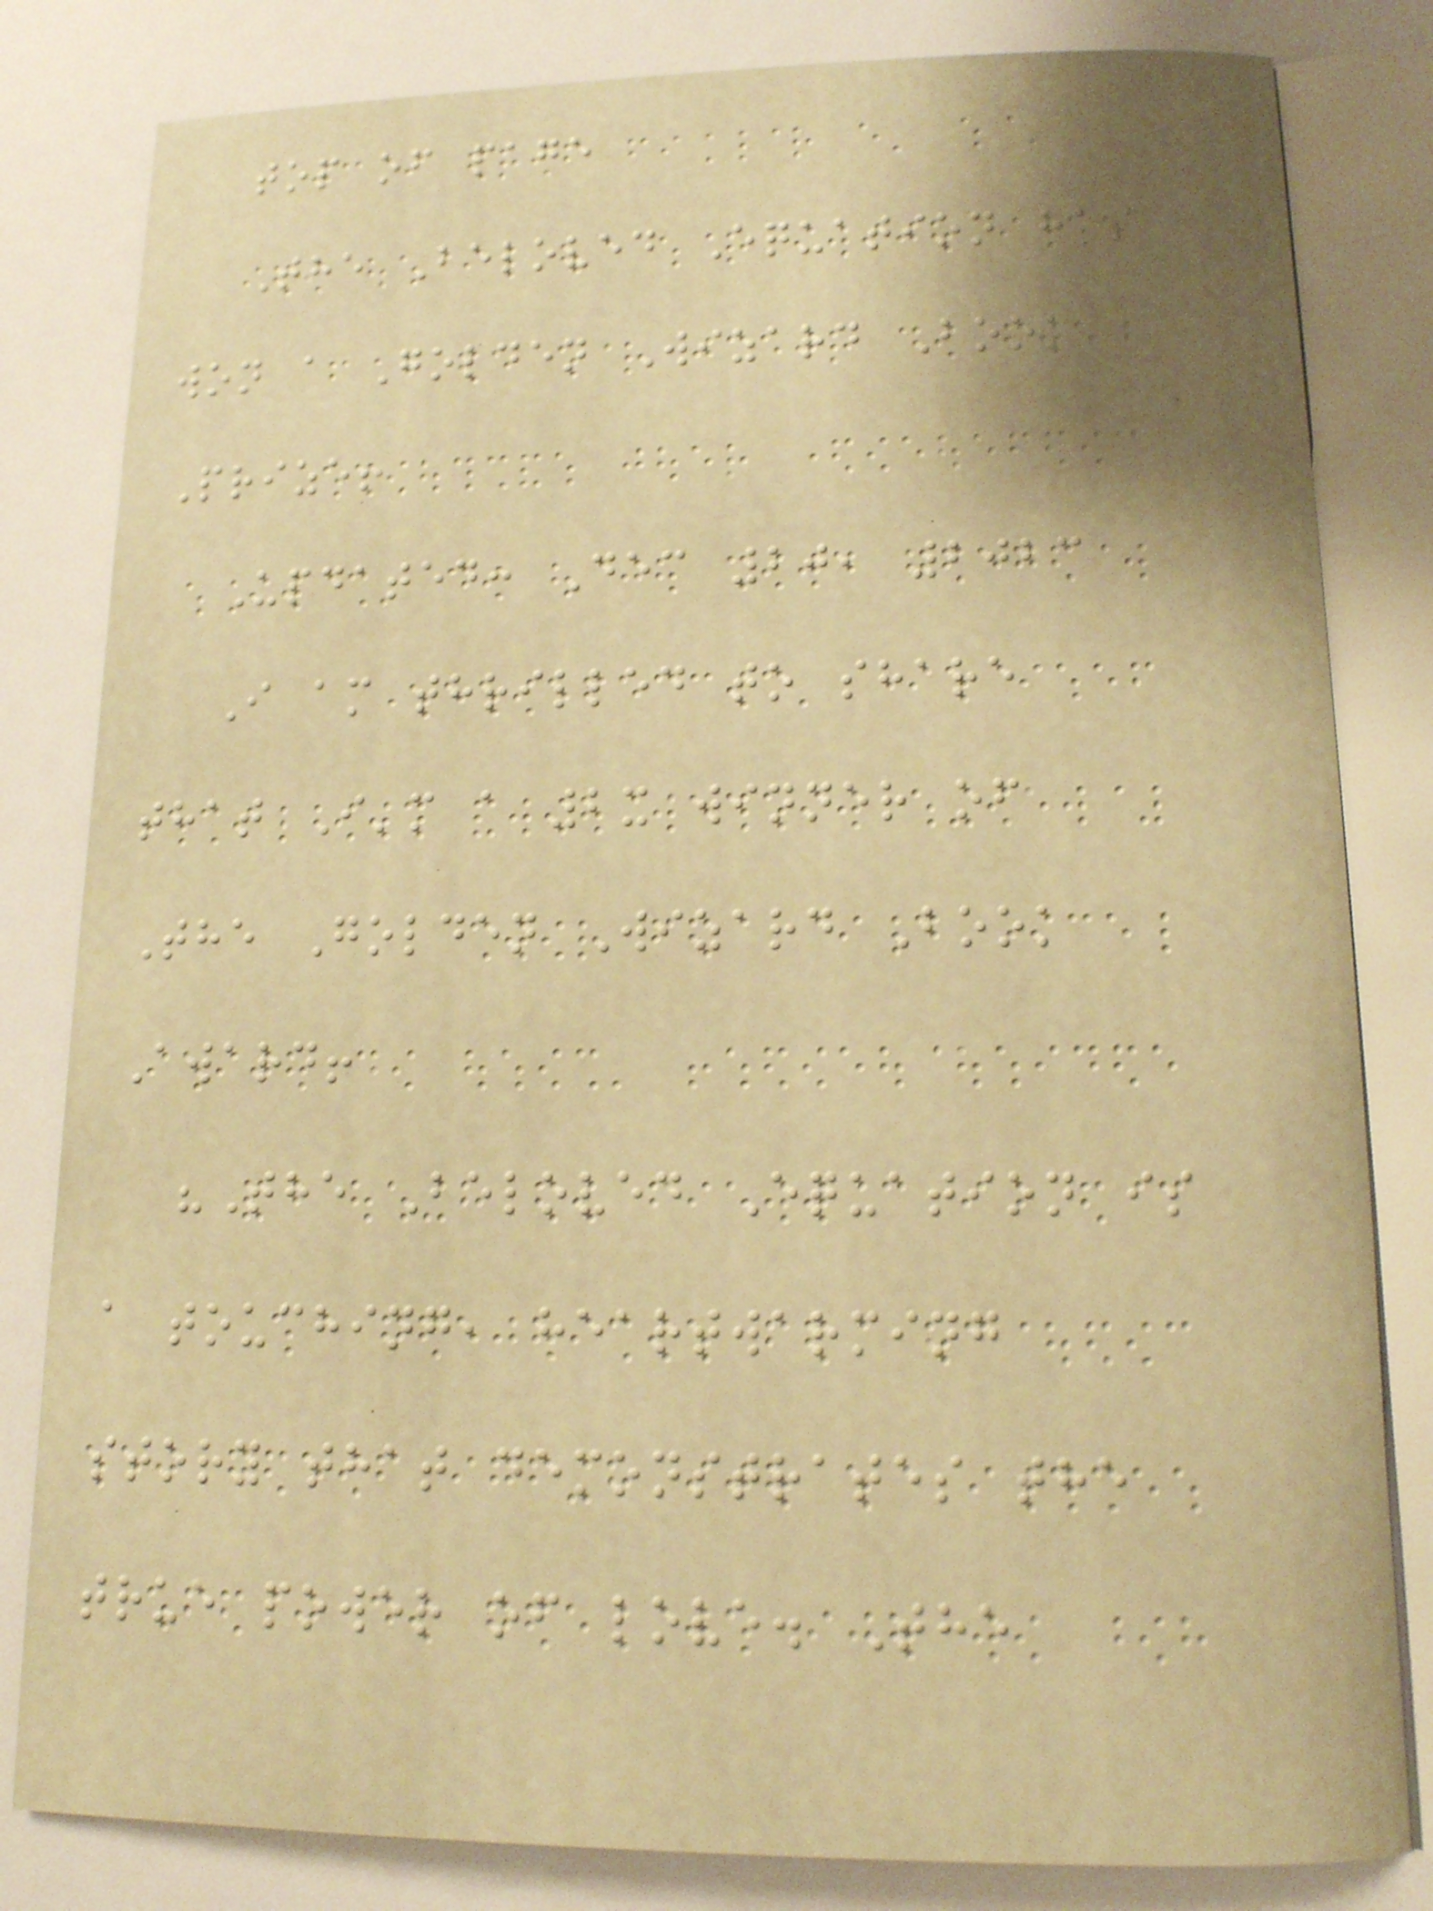top of page
The Beloved Equation has
won a Golden Wizard Book
Prize!
Updated: Dec 20, 2023
I am thrilled to share
that I'm a 2x winner of
The Golden Wizard Book
Award!
"The Beloved Equation is
a touching, heartwarming
story that demonstrates the
true power of love. The
